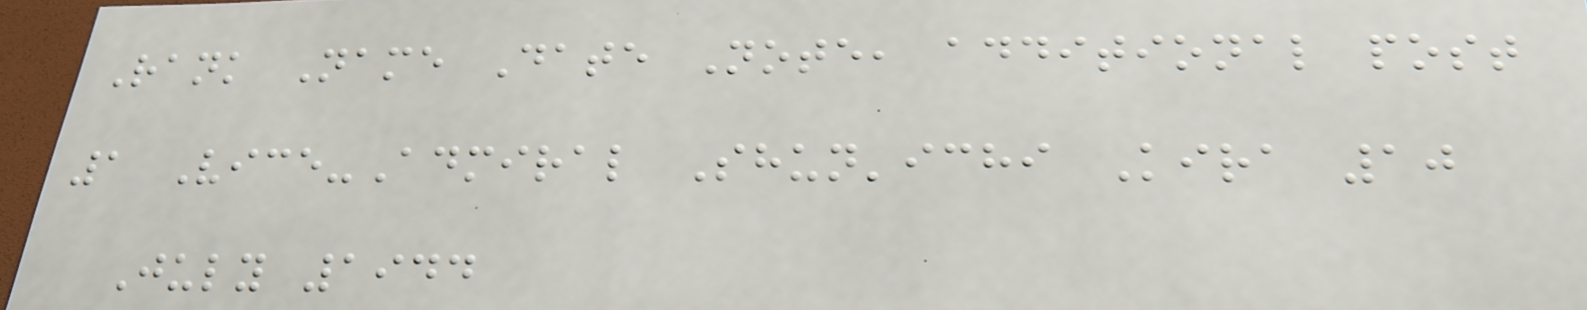Rank Name Date Note, additional post
1 Vice-Admiral Shun'ichi Kira 10
July 1944
